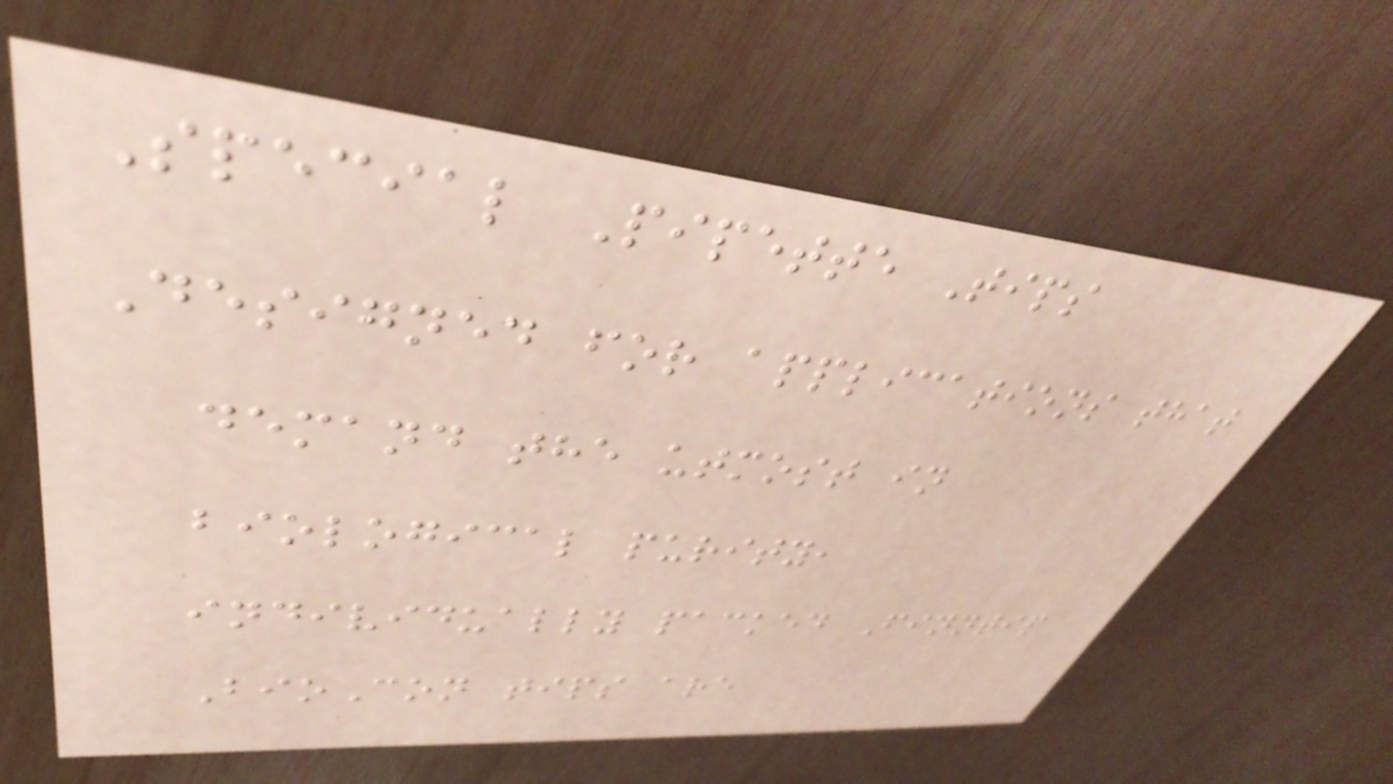Special Pipette Tips
Designed for applications that
demand the utmost in
biological purity,
individually packed Finntip
BioCon tips are
